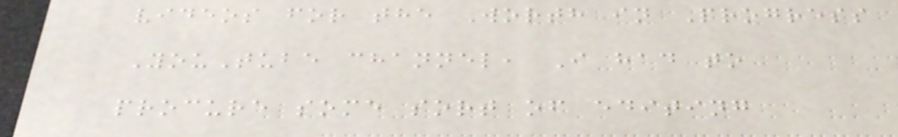videos for the Worth in Progress
YouTube channel, I had to
procure some sort of editing
